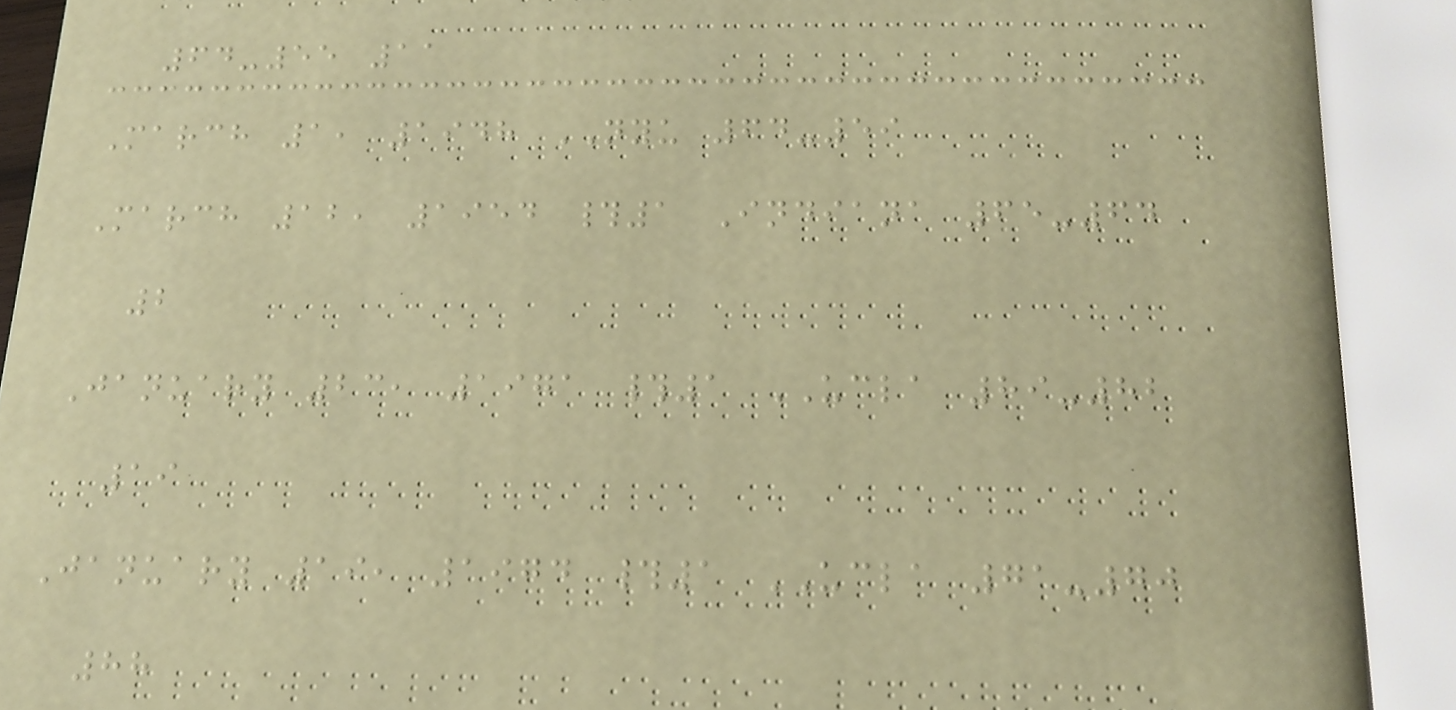64-55 11
March 1, 1948 NYU 64-59
March 12, 1954 #1 Indiana 65-64
2
January 23, 1971 #1 UCLA 89-82
19
January 19, 1974 #1 UCLA 71-70
88
